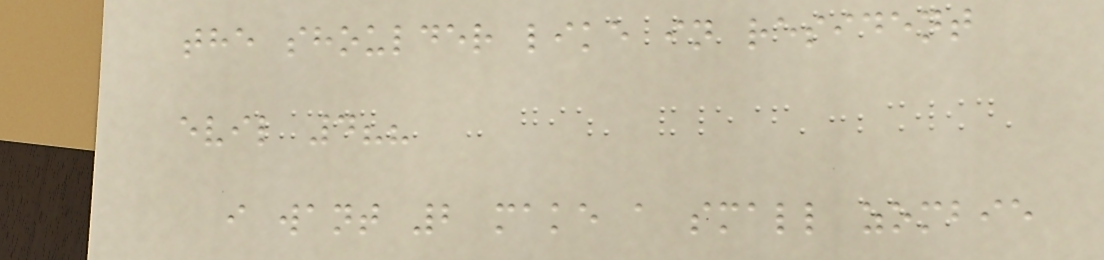the shoulder like in resident
evil 4??
i want 2 make a small zombie
